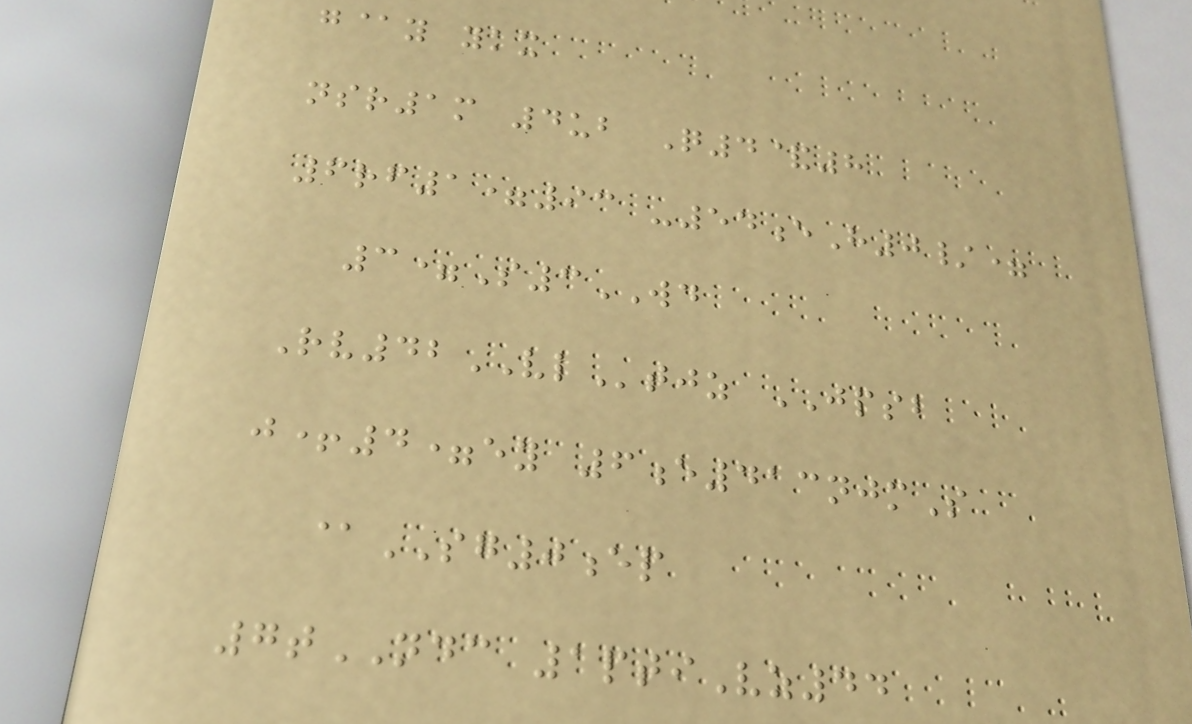g@y ykx
nsr1m 4ub Q4&8
6rf1=93 -54eH0/=
3=S3WD
Rv42VLtjz JPSB
j+4=ey 6e413njmS
@SG0ep
7tNDC 1ptiVz44
